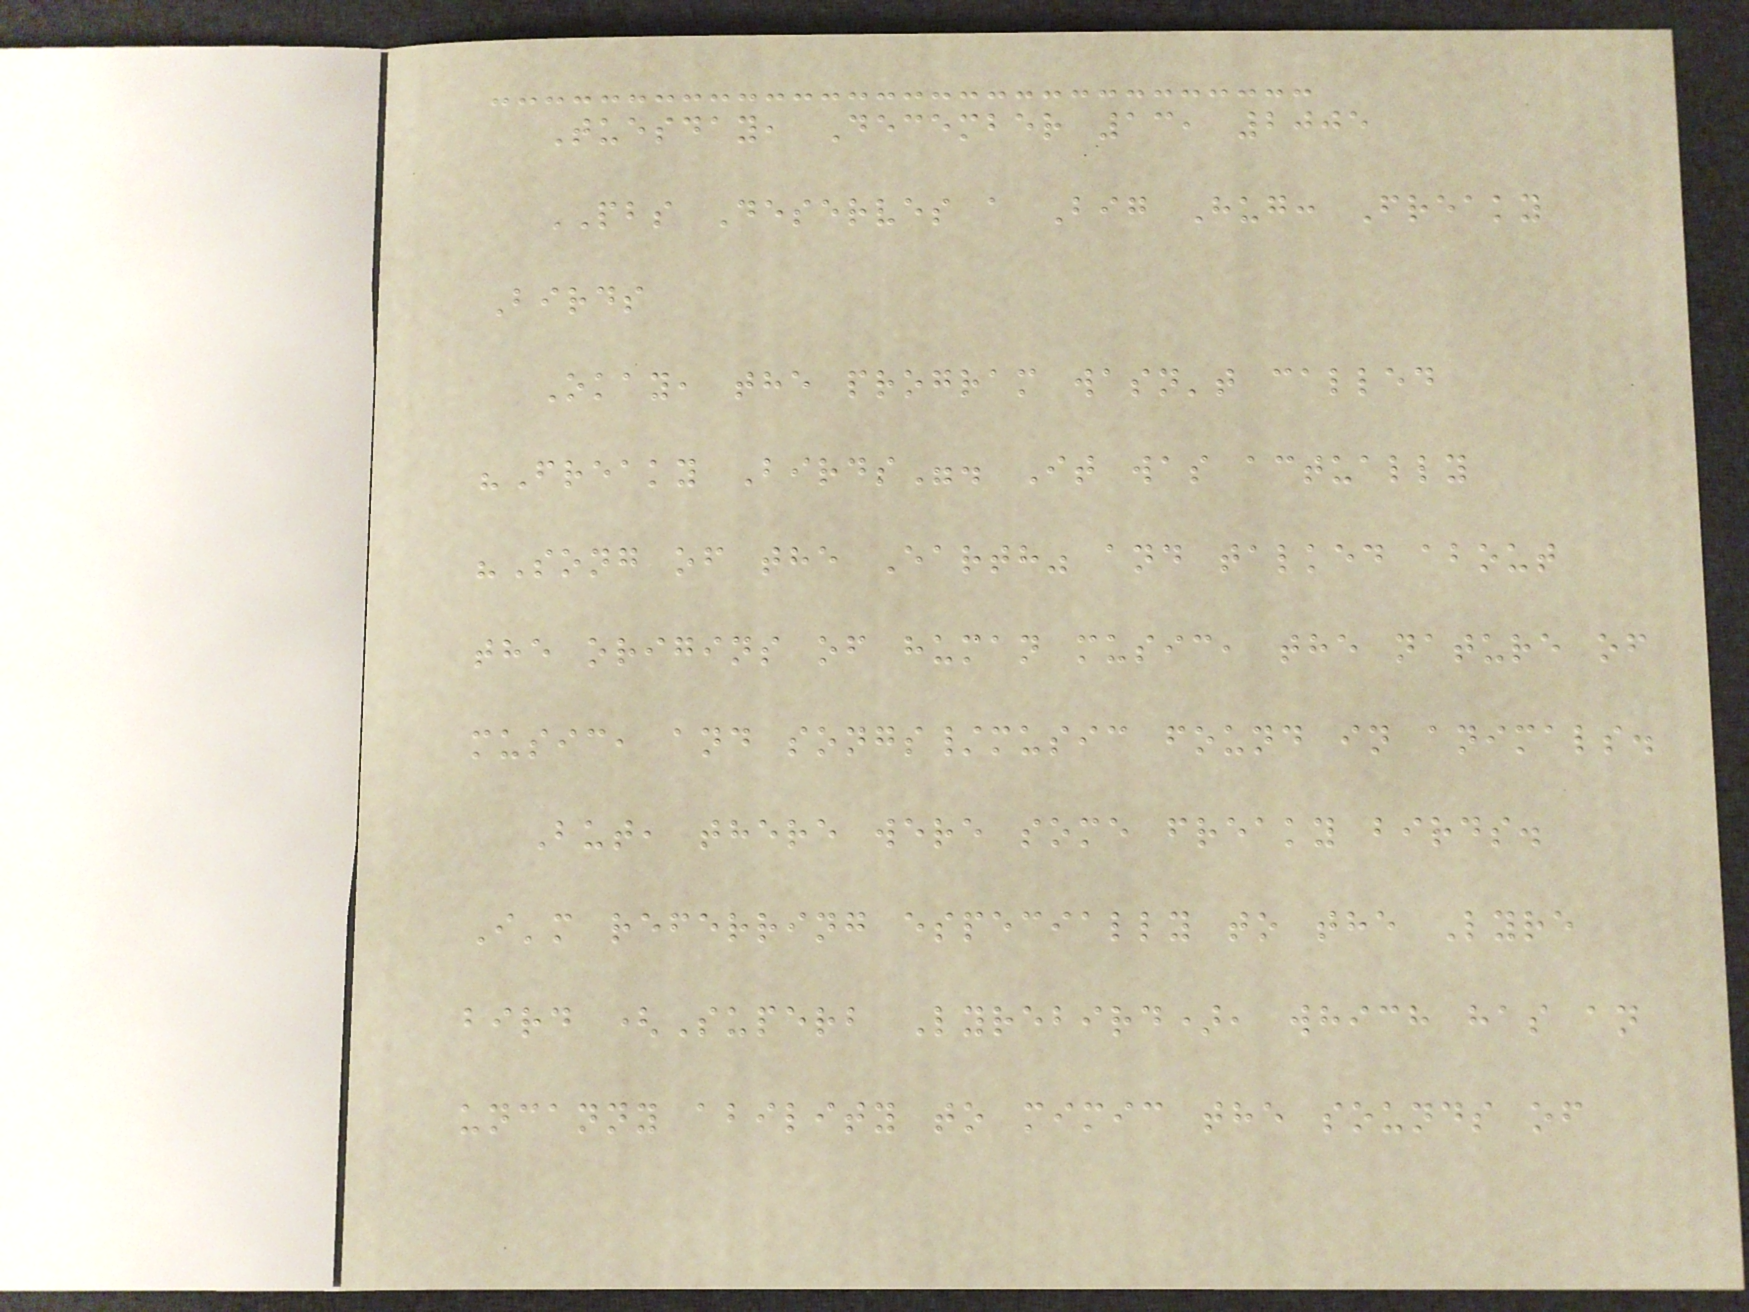Tuesday, December 13, 2005
PBS Deserves a Big Hug: Freaky
Birds
Okay, the program wasn't called
"Freaky Birds". It was actually
"Song of the Earth" and talked about
the origins of human music, the nature of
music, and songs/music found in animals.
But, there were some freaky birds.
I'm referring especially to the Lyre
bird (Superb Lyrebird), which has an
uncanny ability to mimic the sounds of
